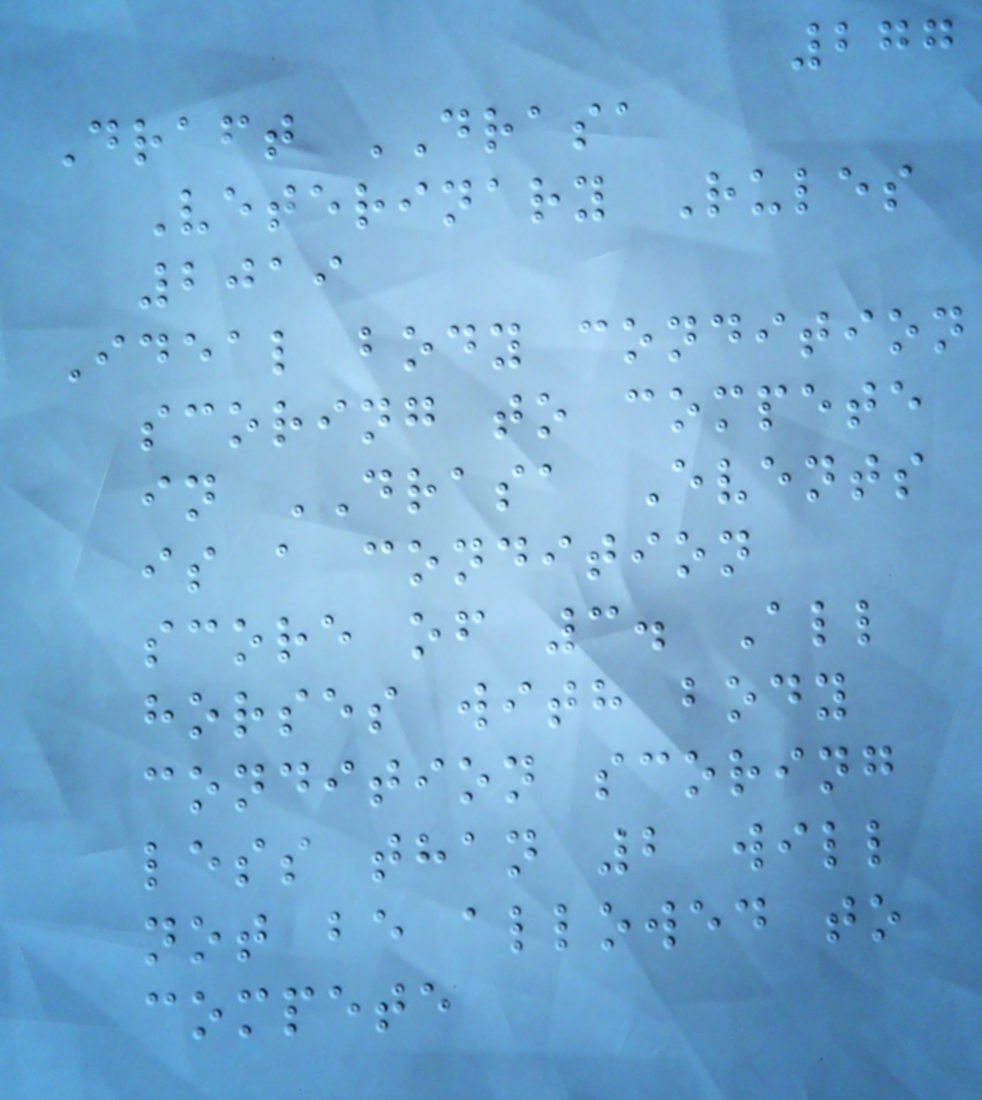277
Draft DRASA
Veterinary Rules
2019
Ideal body condition
scoring to compete
in DRASA Events
is a condition
score of 3. All
horses with body
condition scoring
less than 2 will
not be allowed to
compete
